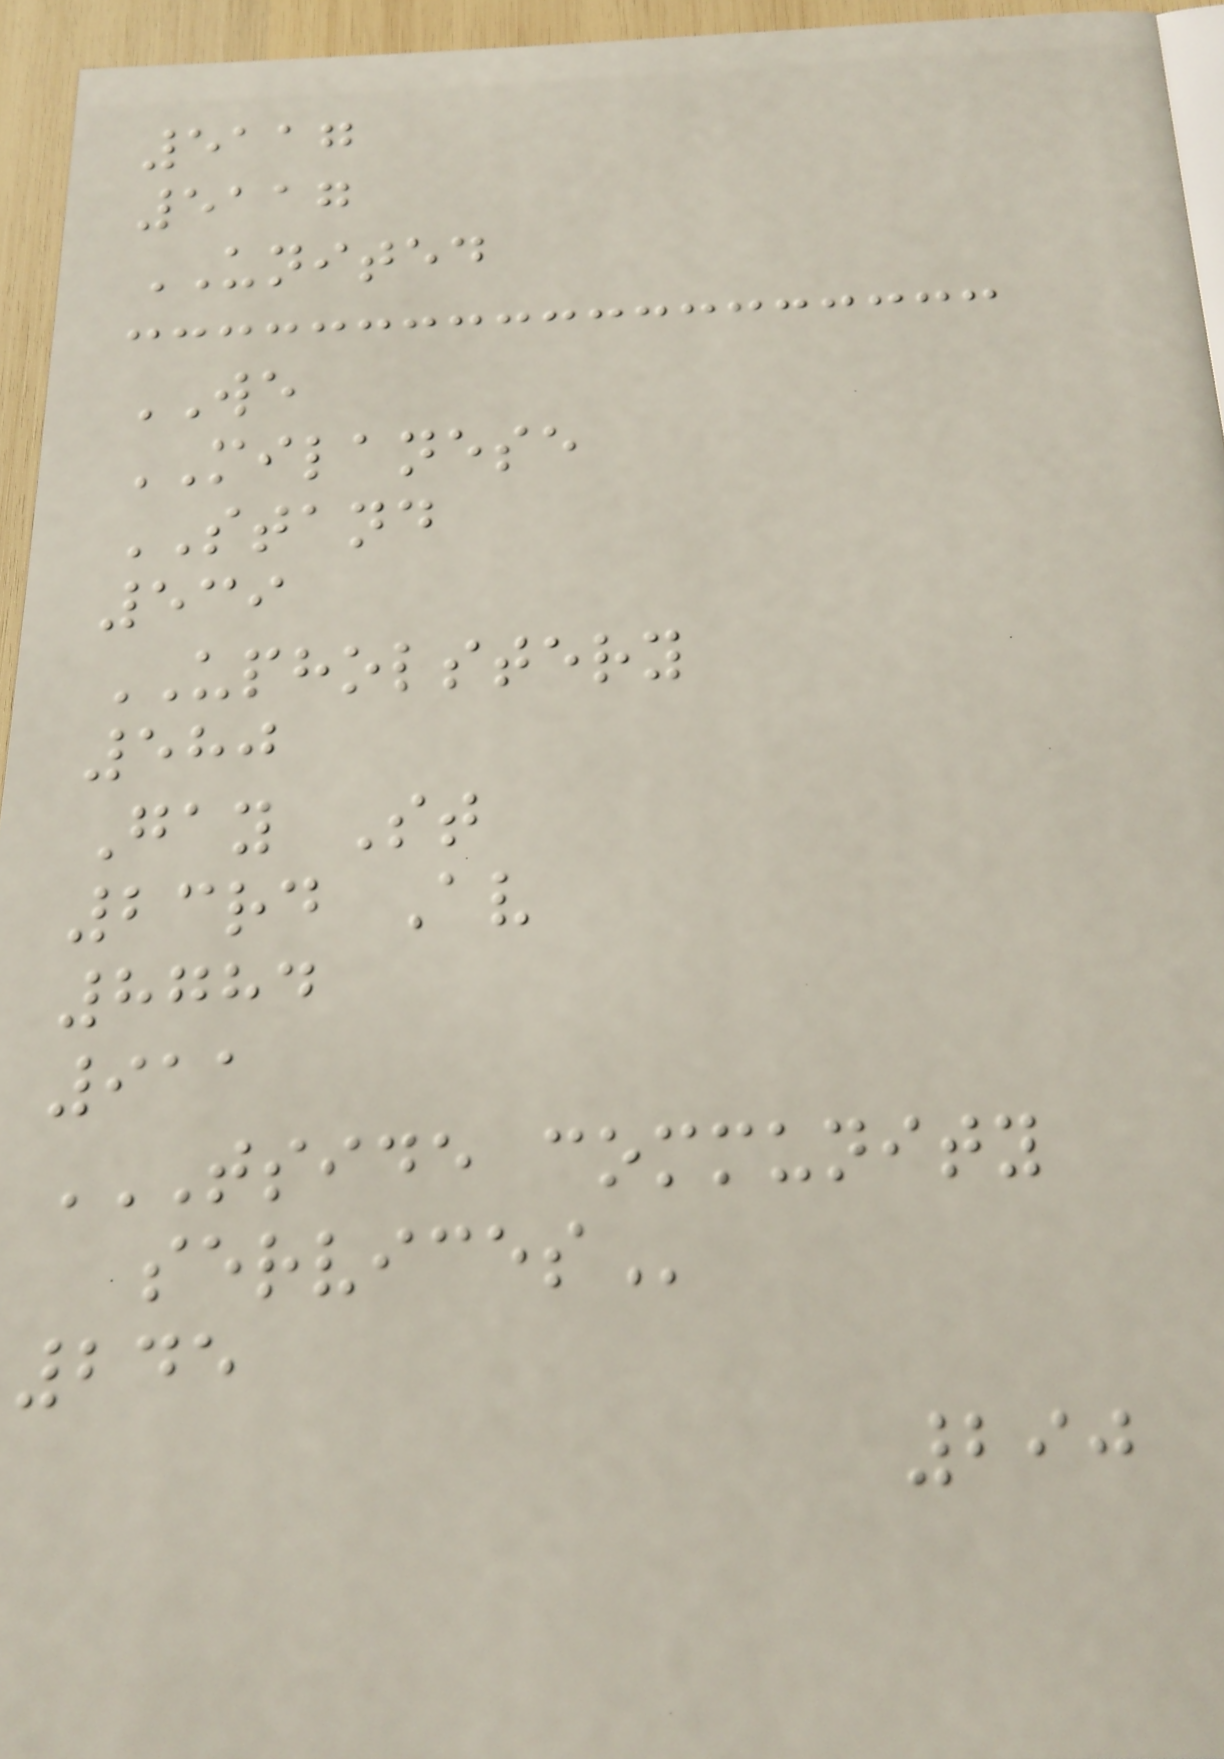5117
5117
UNITED
WE
MILANESE
STAND
539
UPHOLSTERY
580
Gay St
23rd Av
8784
911
TSIDE COMMUNITY
SERVICES
245
290
